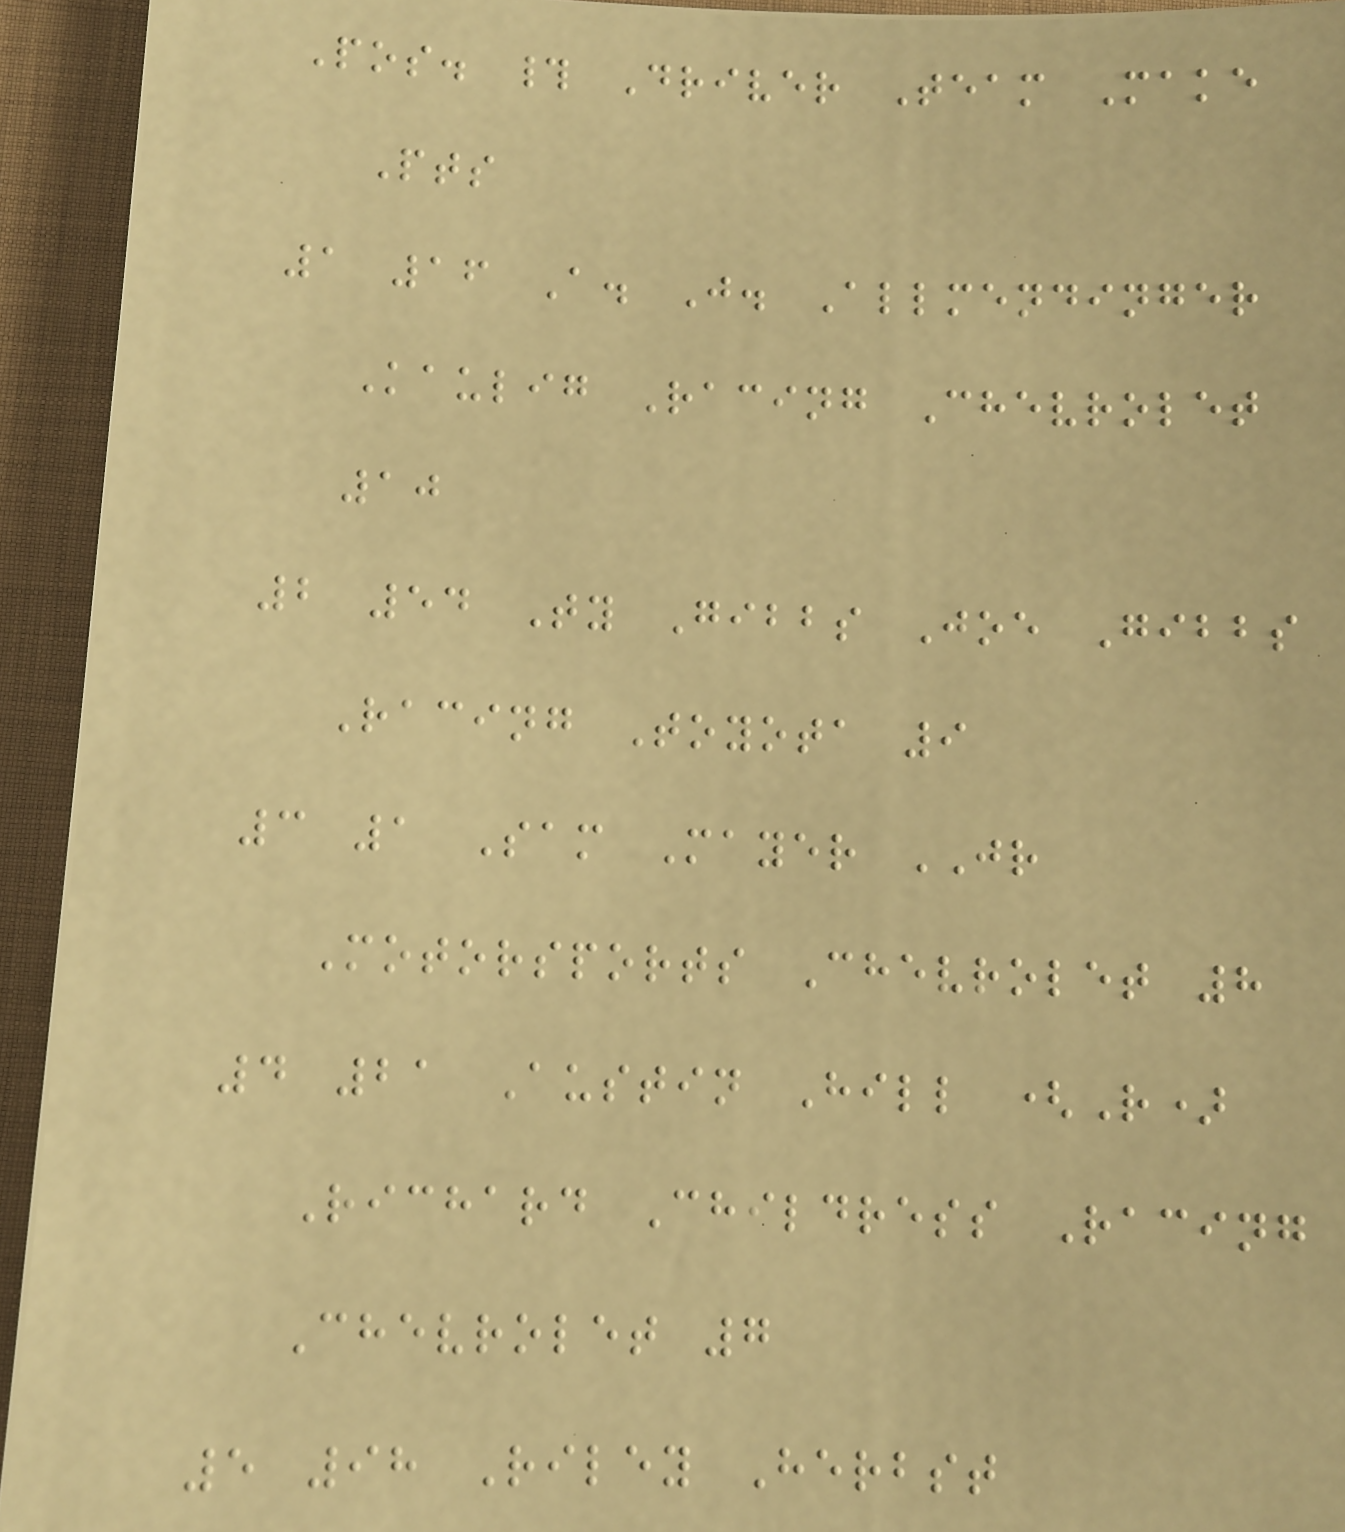Pos. # Driver Team Make
Pts
1 16 A. J. Allmendinger
Kaulig Racing Chevrolet
10
2 54 Ty Gibbs Joe Gibbs
Racing Toyota 9
3 1 Sam Mayer JR
Motorsports Chevrolet 8
4 21 Austin Hill (R)
Richard Childress Racing
Chevrolet 7
5 98 Riley Herbst
